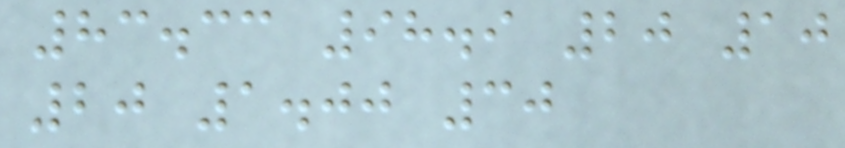83.33 98.9 20 10
20 1.00 30
